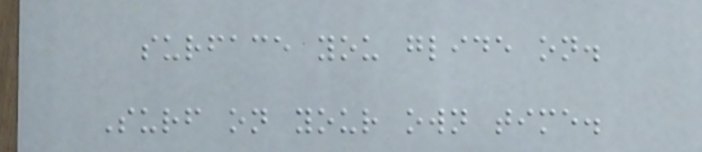surface you glide on.
Surf on your own time.
